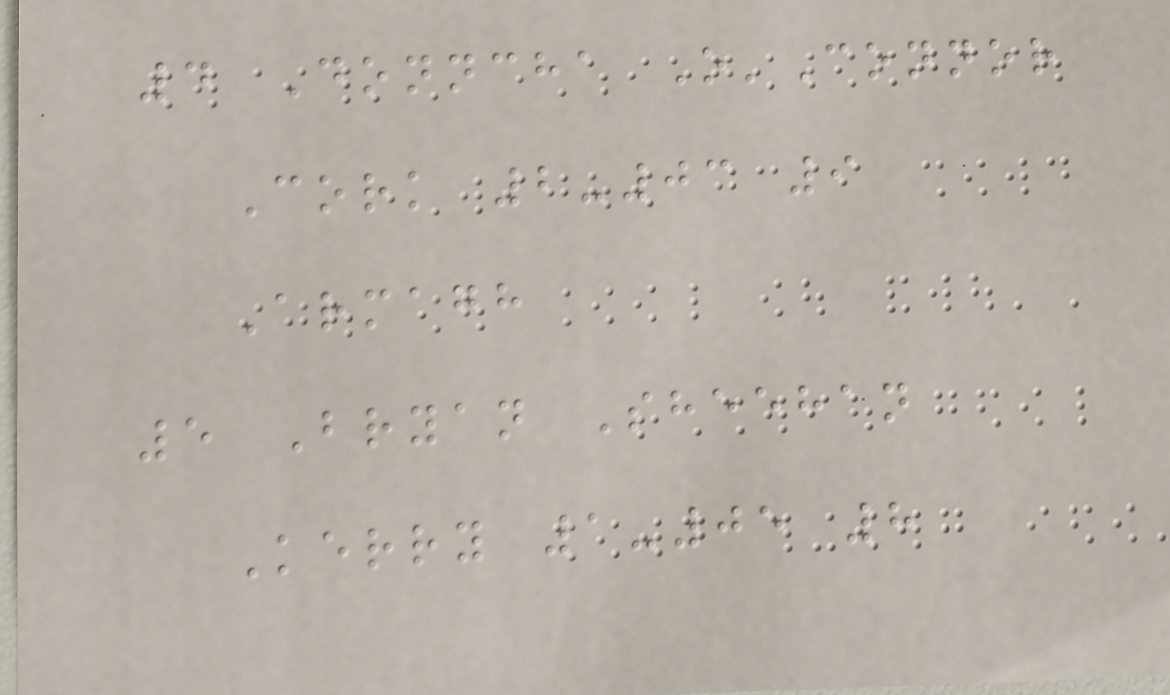4 Donncha O'Connor
Cork 2-03 9
Armagh
5 Bryan Sheehan
Kerry 1-05 8
